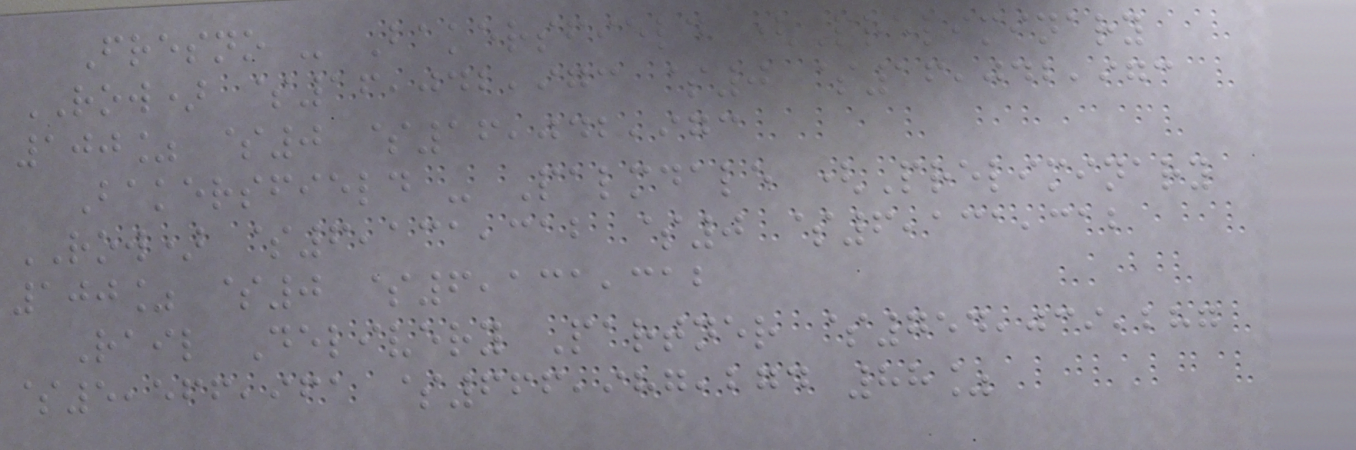Fresno - Bakersfield (Preliminary
ROW) $16,042,973 $0 $16,042,973
100% $0 $16,042,973
Bakersfield - Palmdale (Preliminary
ROW) $6,131,312 $0 $6,131,312
100% $0 $6,131,312
Rail Delivery Partner $754,039,287
$5,566,961 $666,987,274 88%
